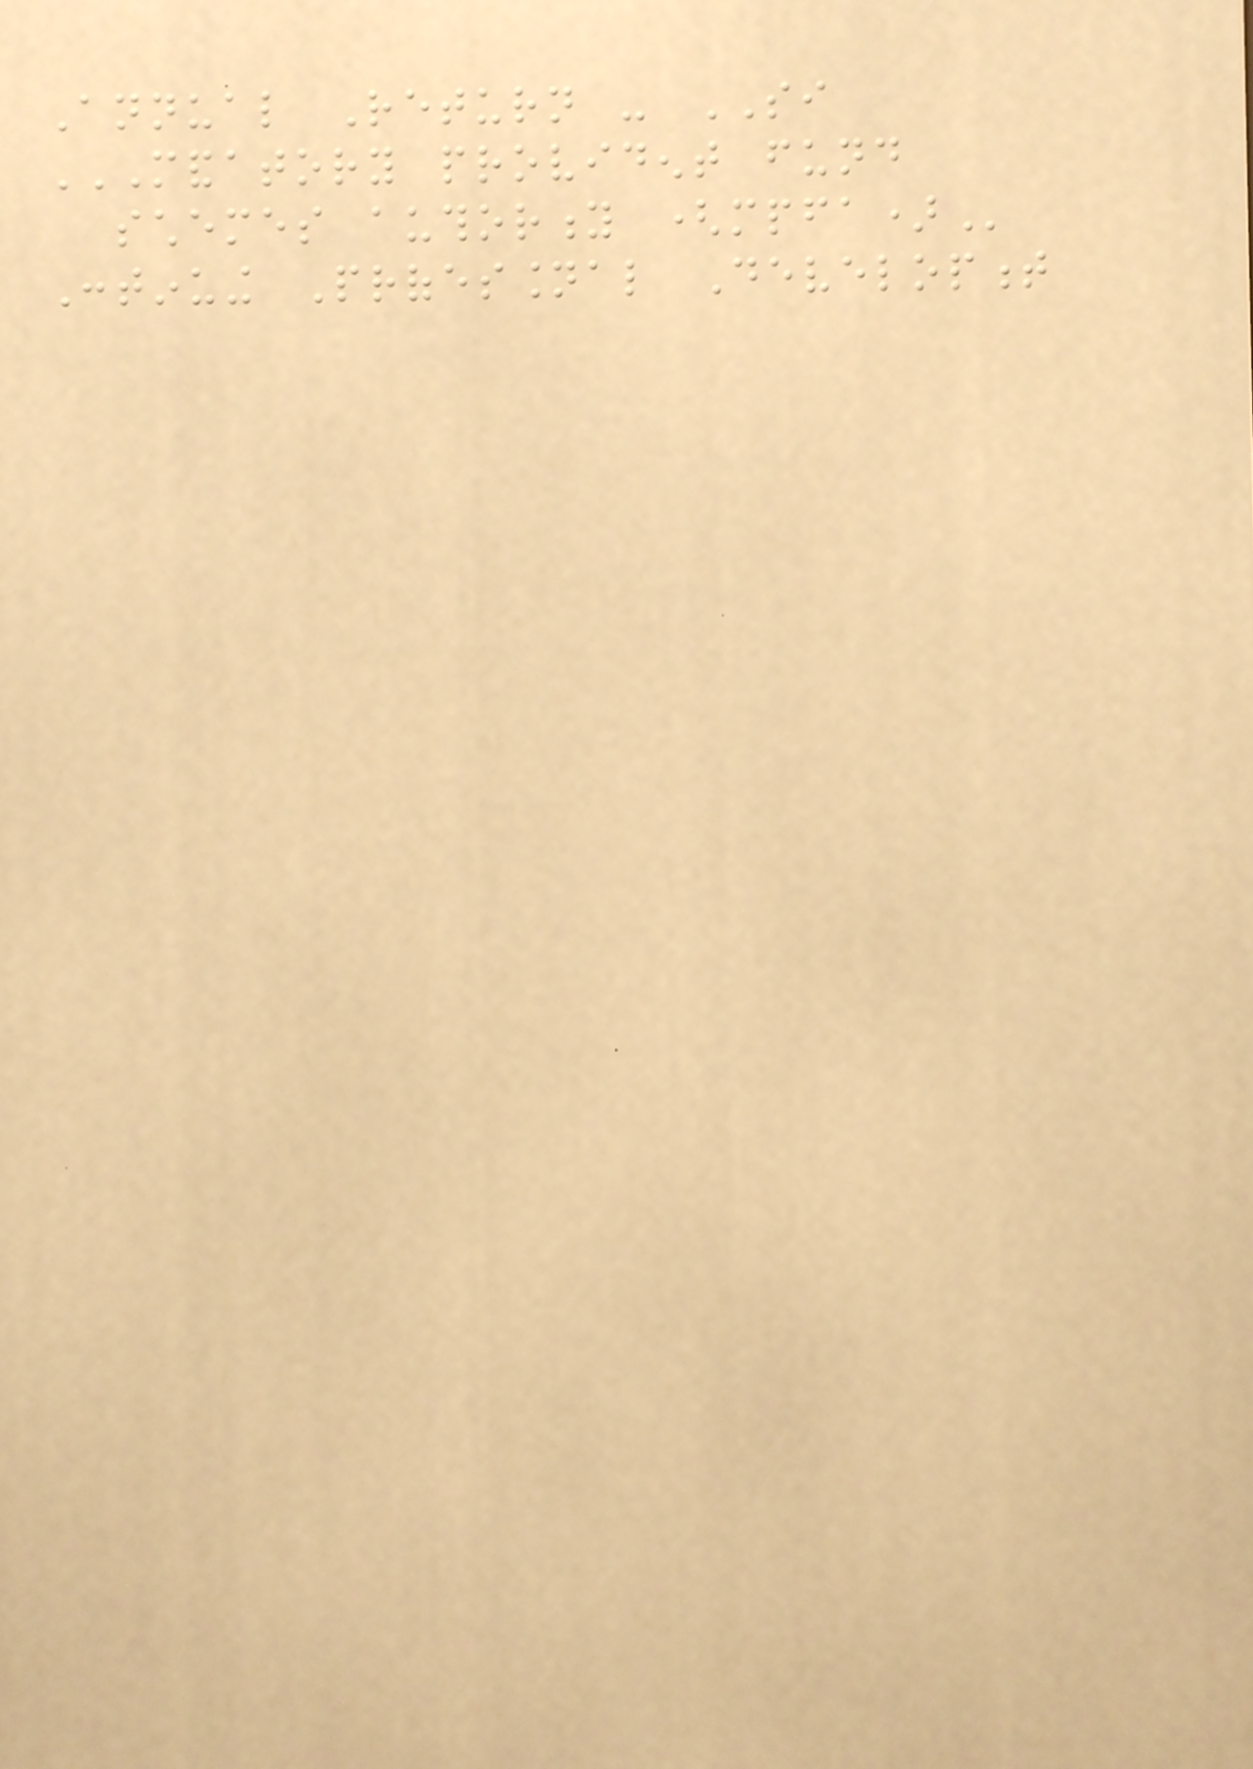Annual Return - SI
MANDATORY PROVIDENT FUND
SCHEMES AUTHORITY (MPFA)
Continuing Professional Development
